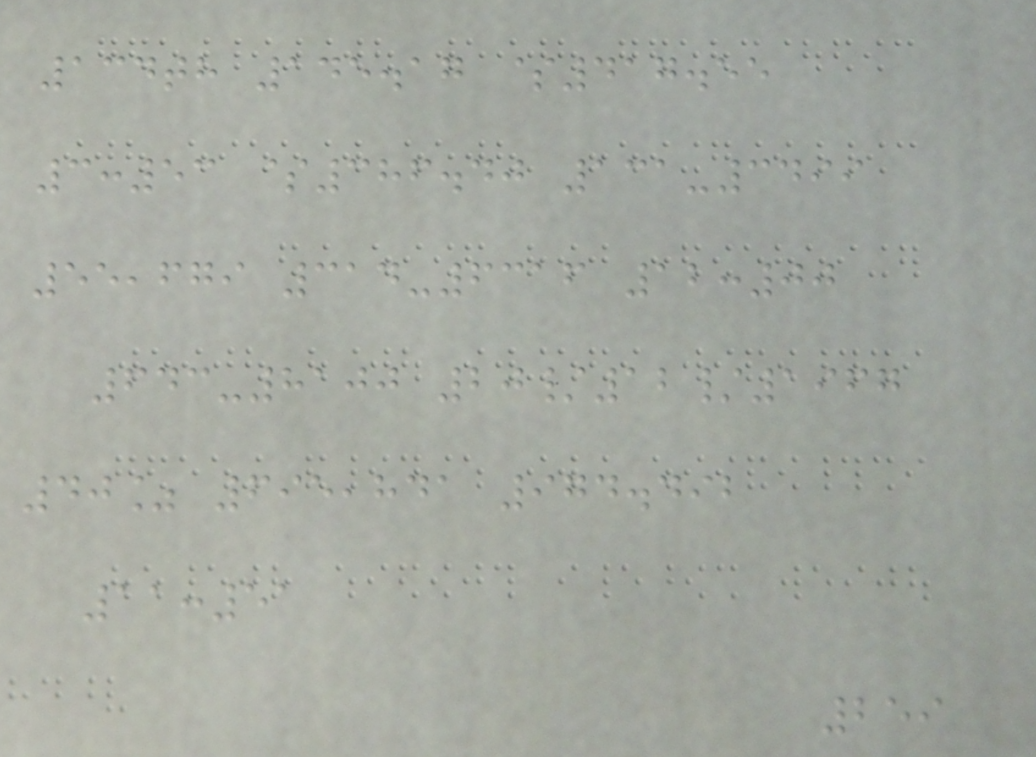134th 145.17 $417.55
3:53 $386.40 131-3499
55,679 314-6316 12:00
643-8100 20/12/1967
40% 695,841 974.492
11:51
259
